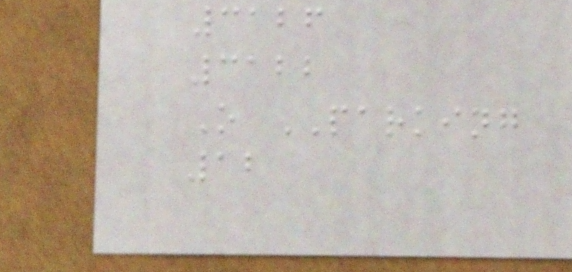3126
3122
O PARKING
12
